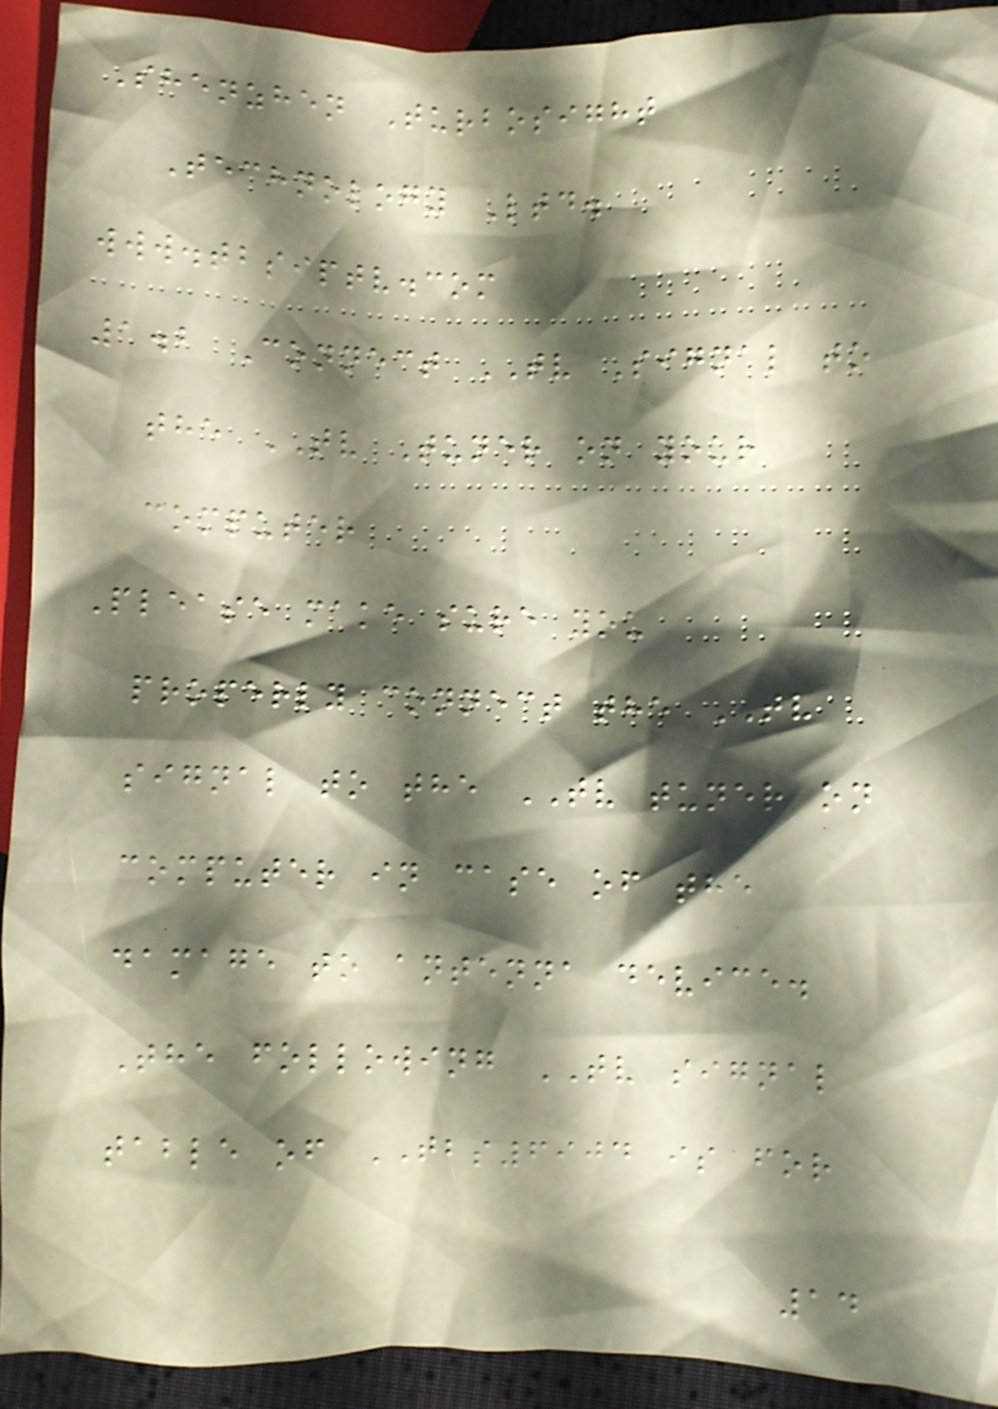Shenzhen Turbosight
Technology Ltd.
www.tbsiptv.com
1.2 Connect TV Signal to
the TV Tuner on your
computer
Please make sure you
properly connect the TV
signal to the TV tuner on
computer in case of the
damage to antenna device.
The following TV signal
table of TBS6904 is for
14
